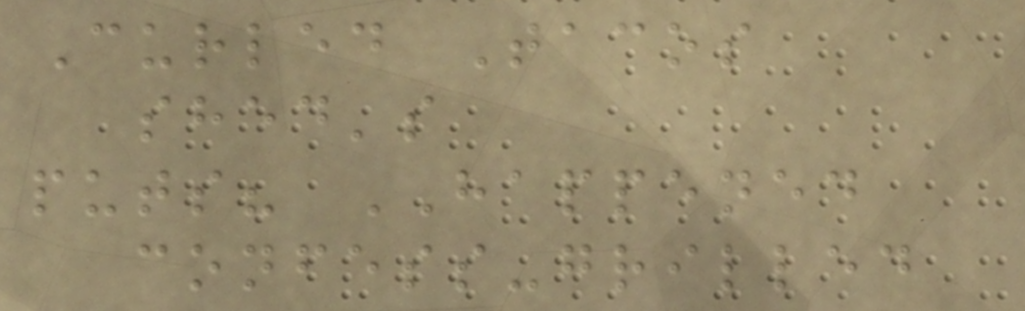Curled Tacos
shed's
puts? HAPPENED
confess-grilled
